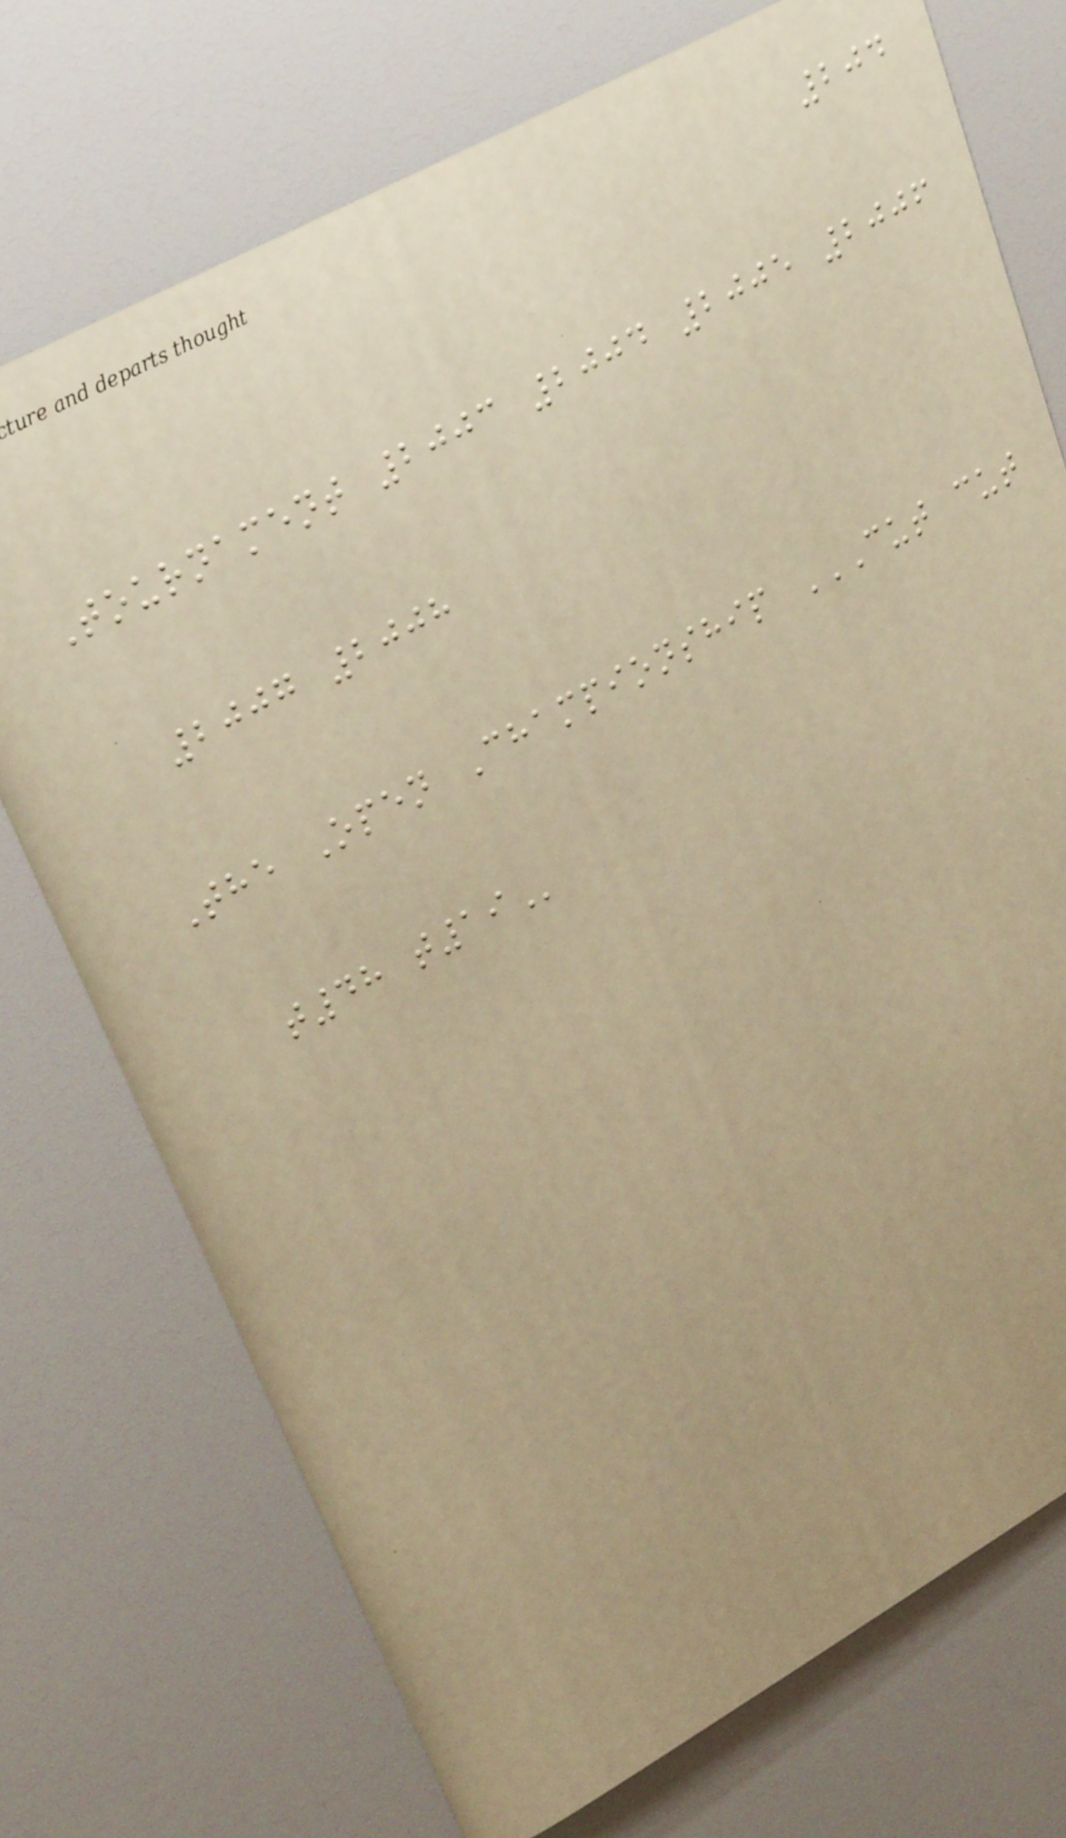204
Tournament 2003 2004 2005 2006
2007 2008
The Open Championship CUT CUT
T48 T19
